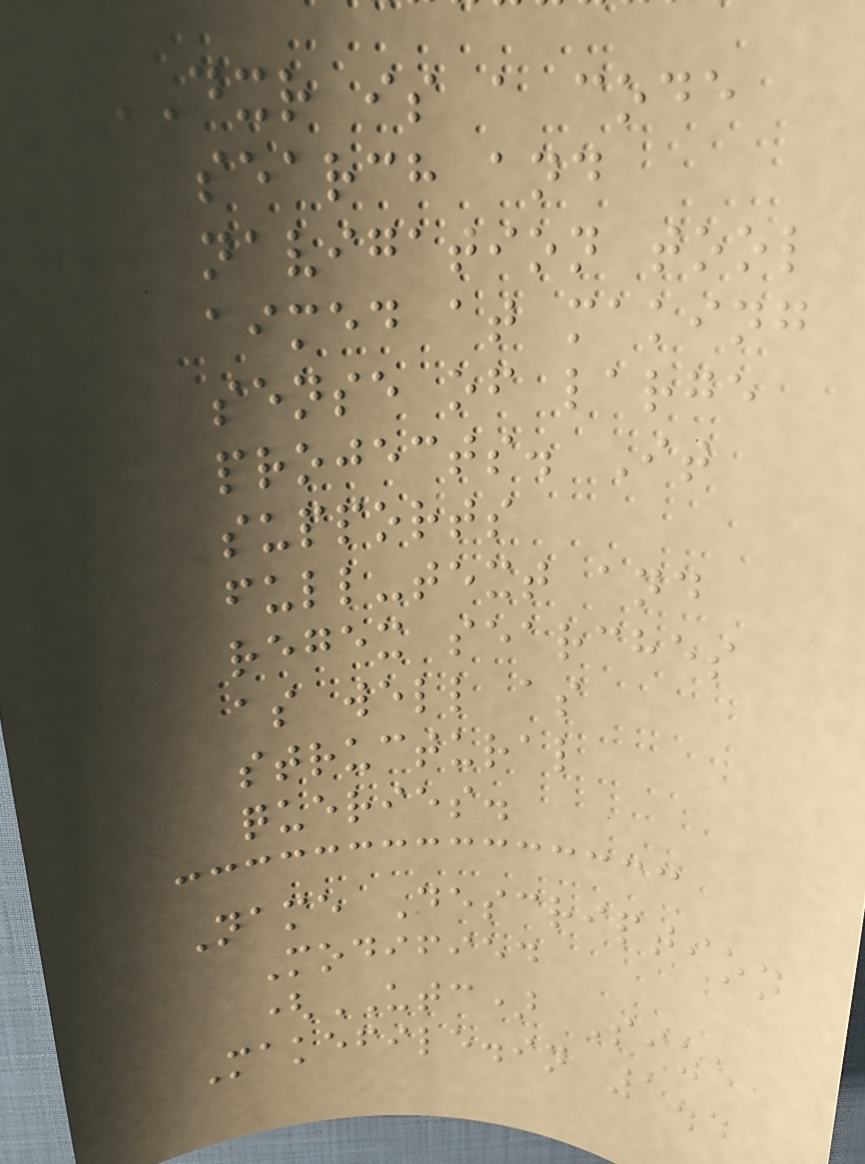DXR is a code
search and
navigation tool
aimed at making
sense of large
projects. It
supports
full-text and
regex searches
as well as
structural
queries.
Name Description
Modified
(UTC) Size
Makefile.in 1.4
